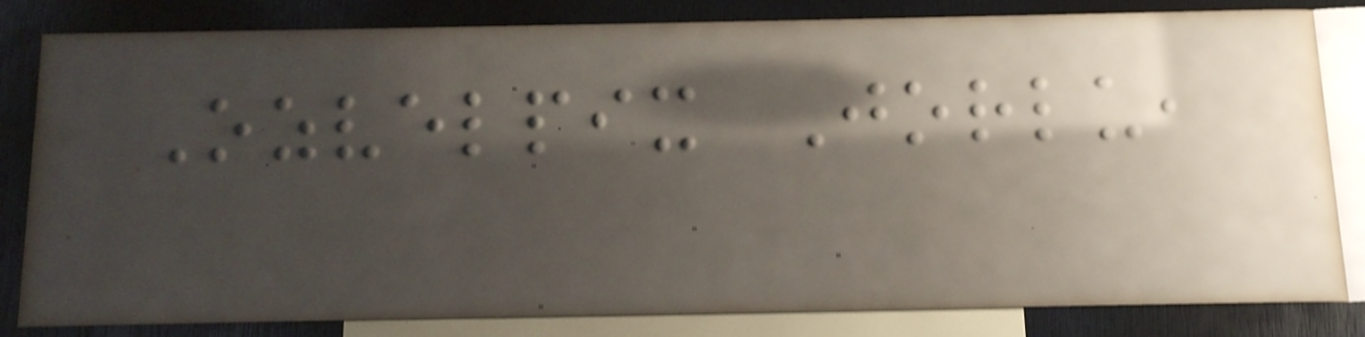Ozvelpix Jorlu,
